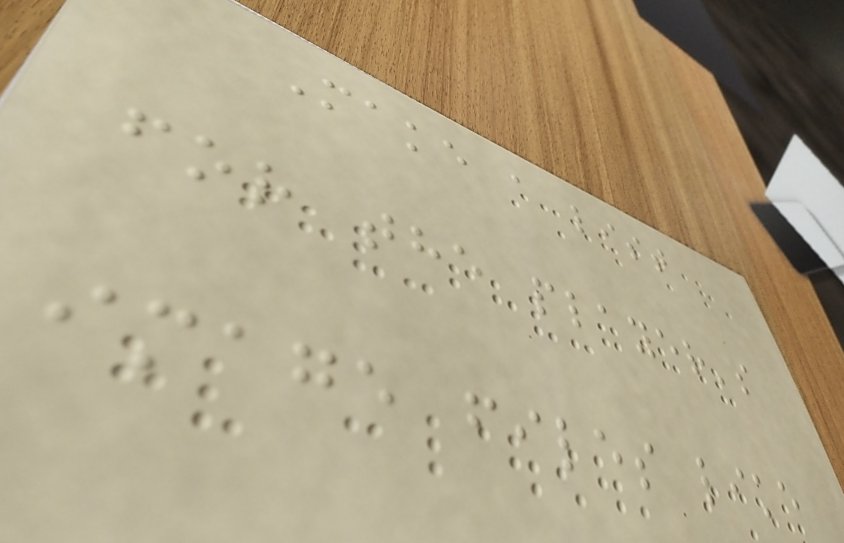Make a list
for the player's
image files like
